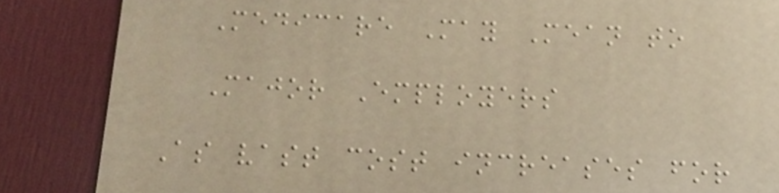Medicare May Mean to
Major Employers
As vast cost increases for
